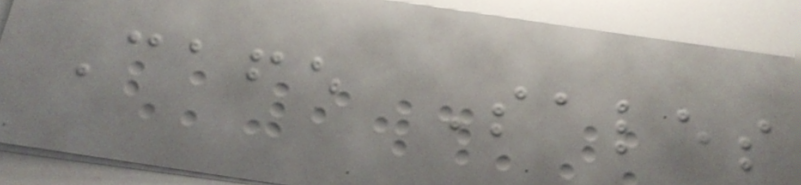Cafe Sales
